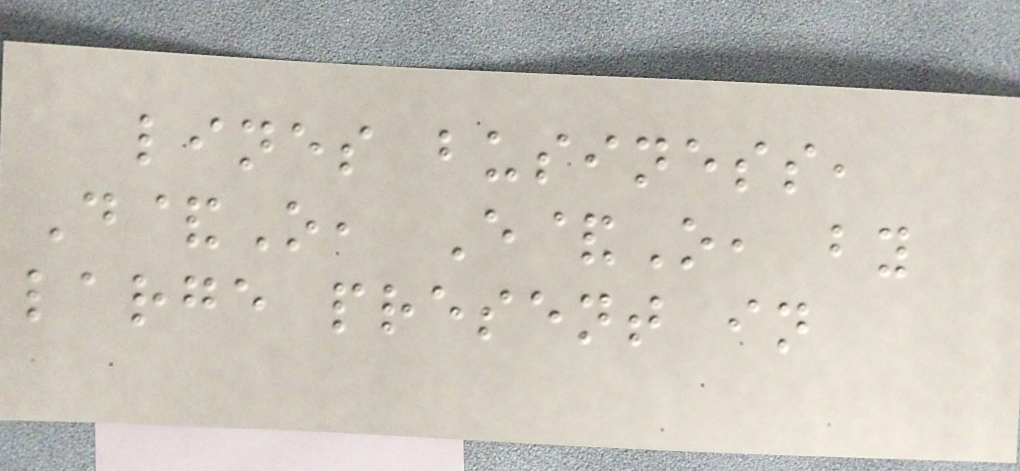lines business,
D&O, E&O, by
large present in
